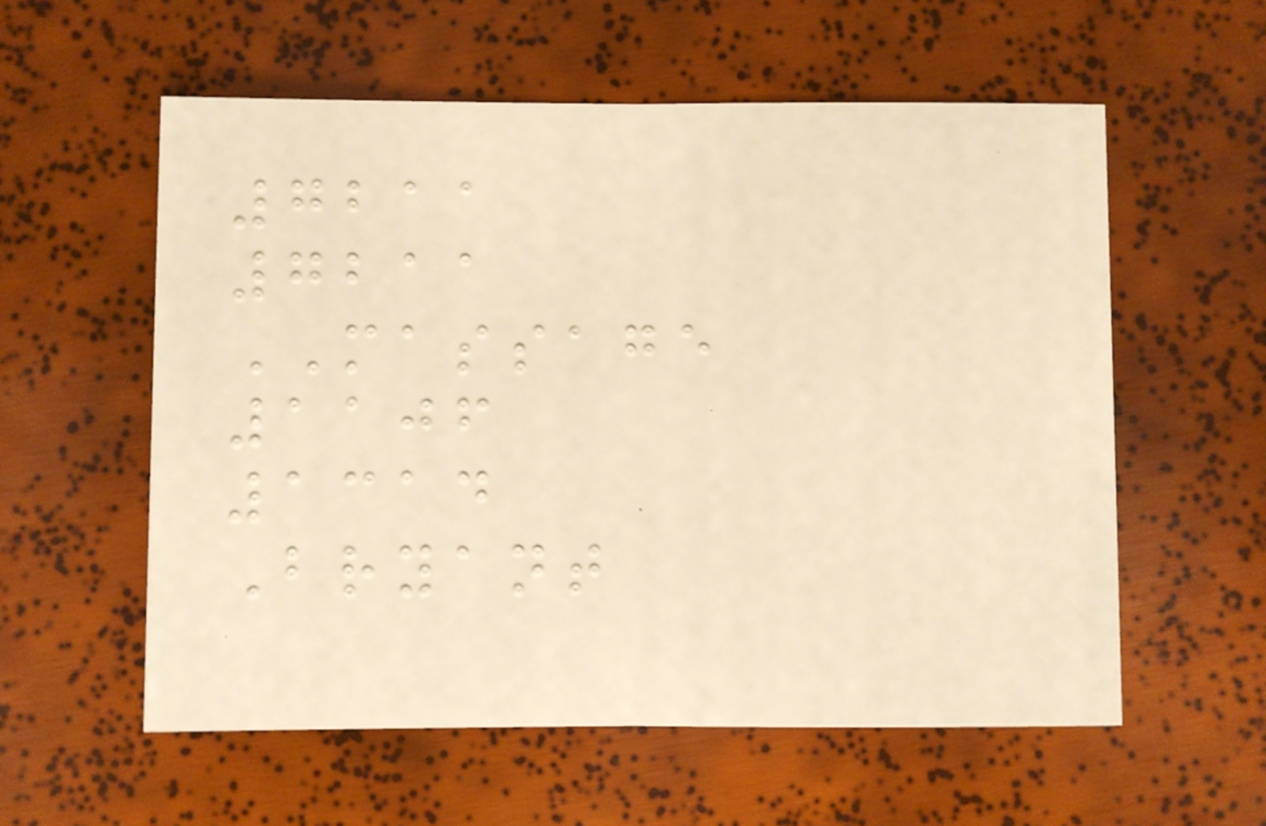7211
7211
MASSAGE
1106
1314
Bryant
